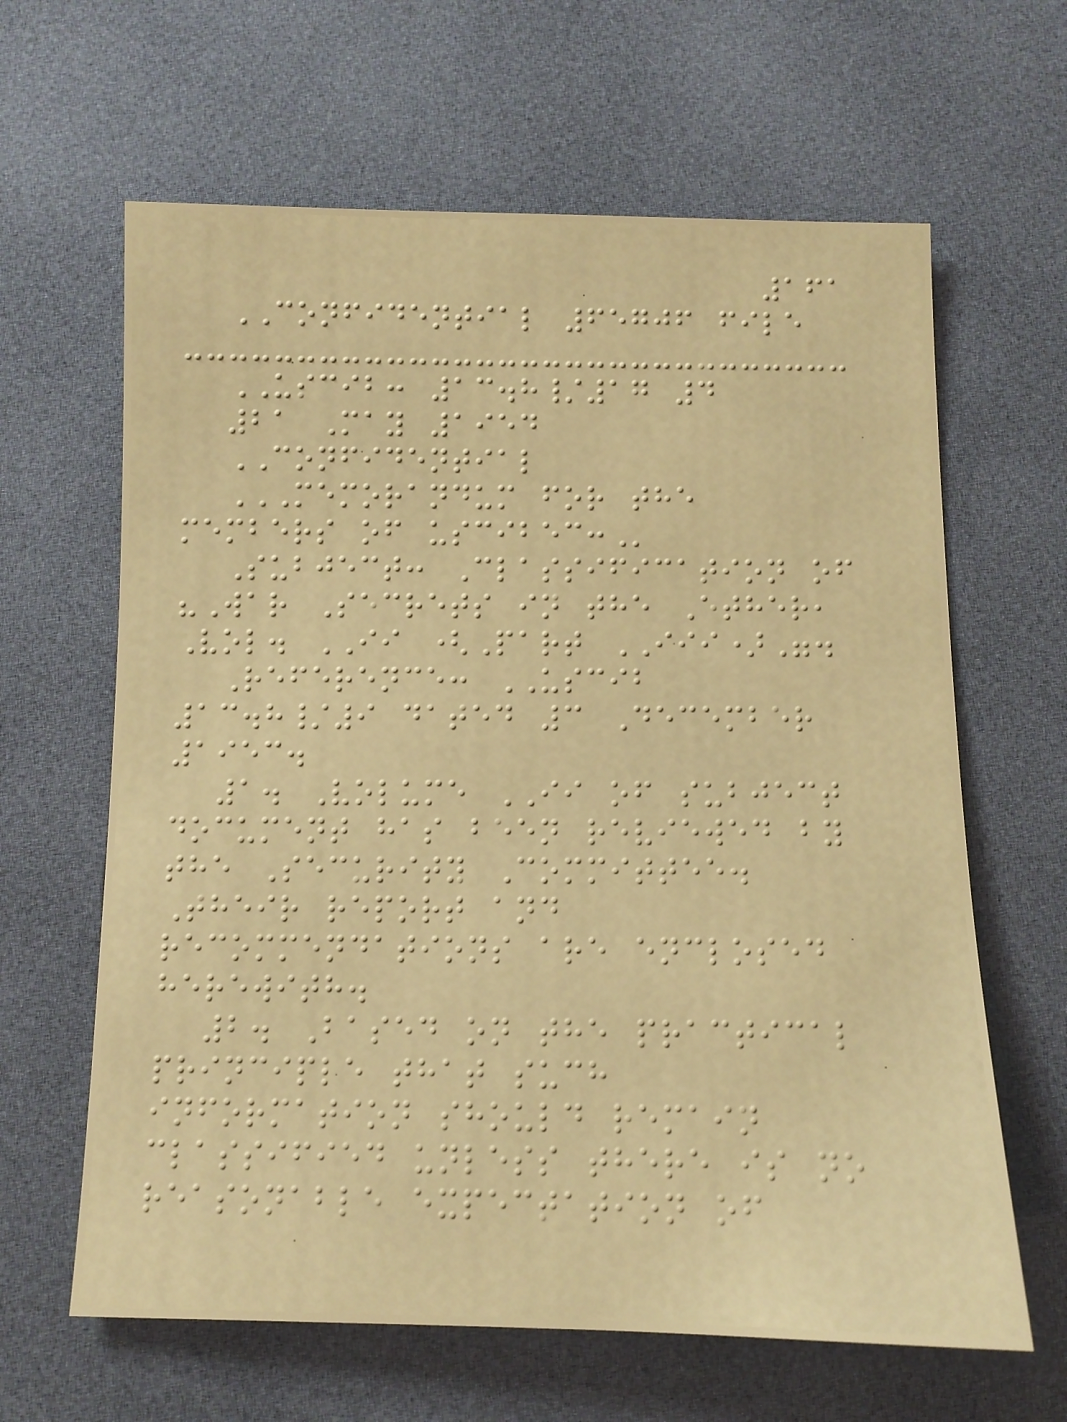161
CONFIDENTIAL 65706 file
USCIB: 13.8/17 4
21 May 1954
CONFIDENTIAL
MEMORANDUM FOR THE
MEMBERS OF USCIBEC:
Subject: Classification of
"War Secrets in the Ether,
Vol. II (Part III)".
Reference: USCIB
13.8/9 dated 3 December
1953.
1. Volume II of subject
document has been reviewed by
the Security Committee.
Their report and
recommendations are enclosed
herewith.
2. Based on the practical
principle that such
information should remain
classified unless there is no
reasonable expectation of
